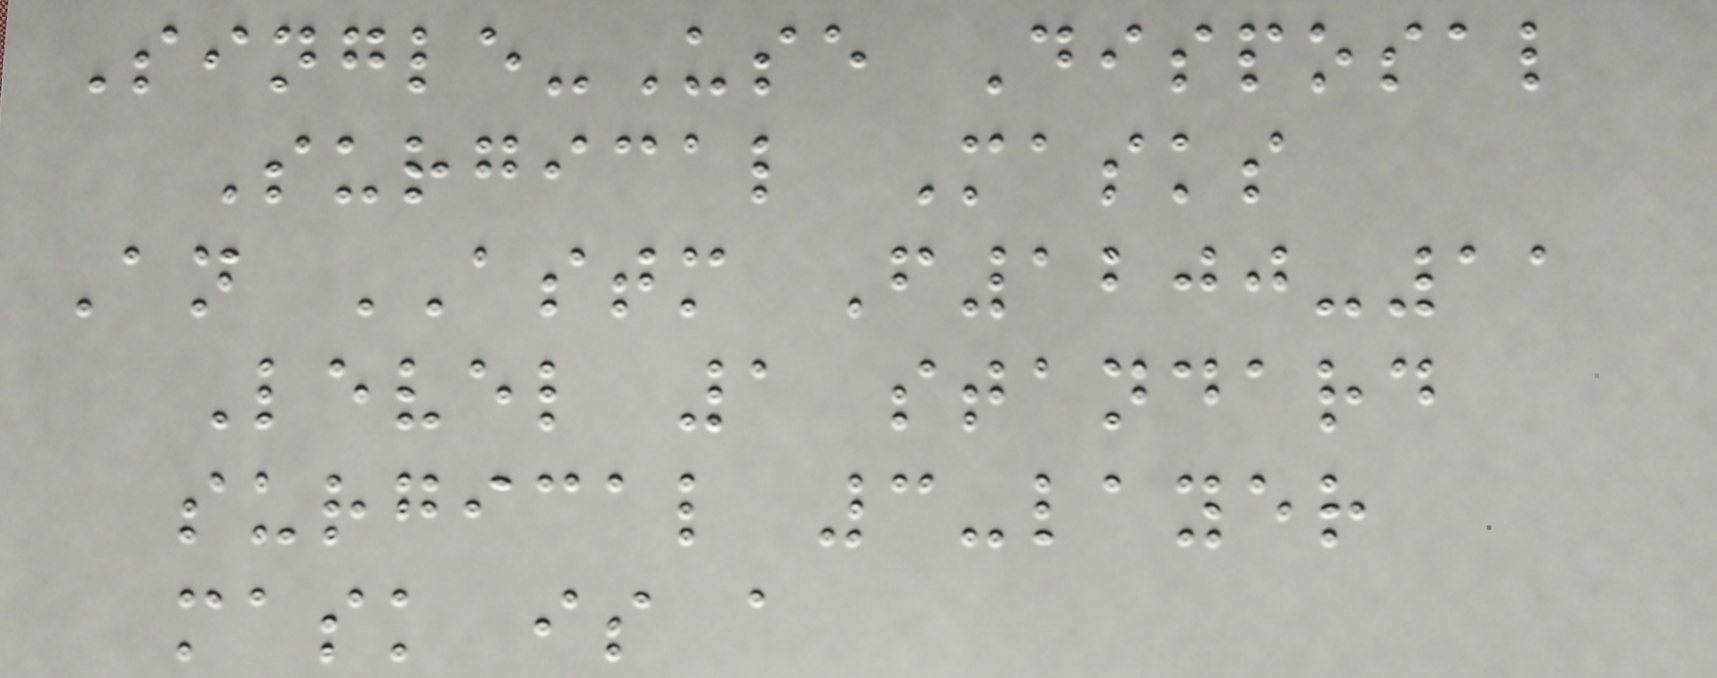Single-Use Disposal
Surgical Masks
An ASTM F1200-11
Level 1 standard
surgical 3-layer
mask is a
